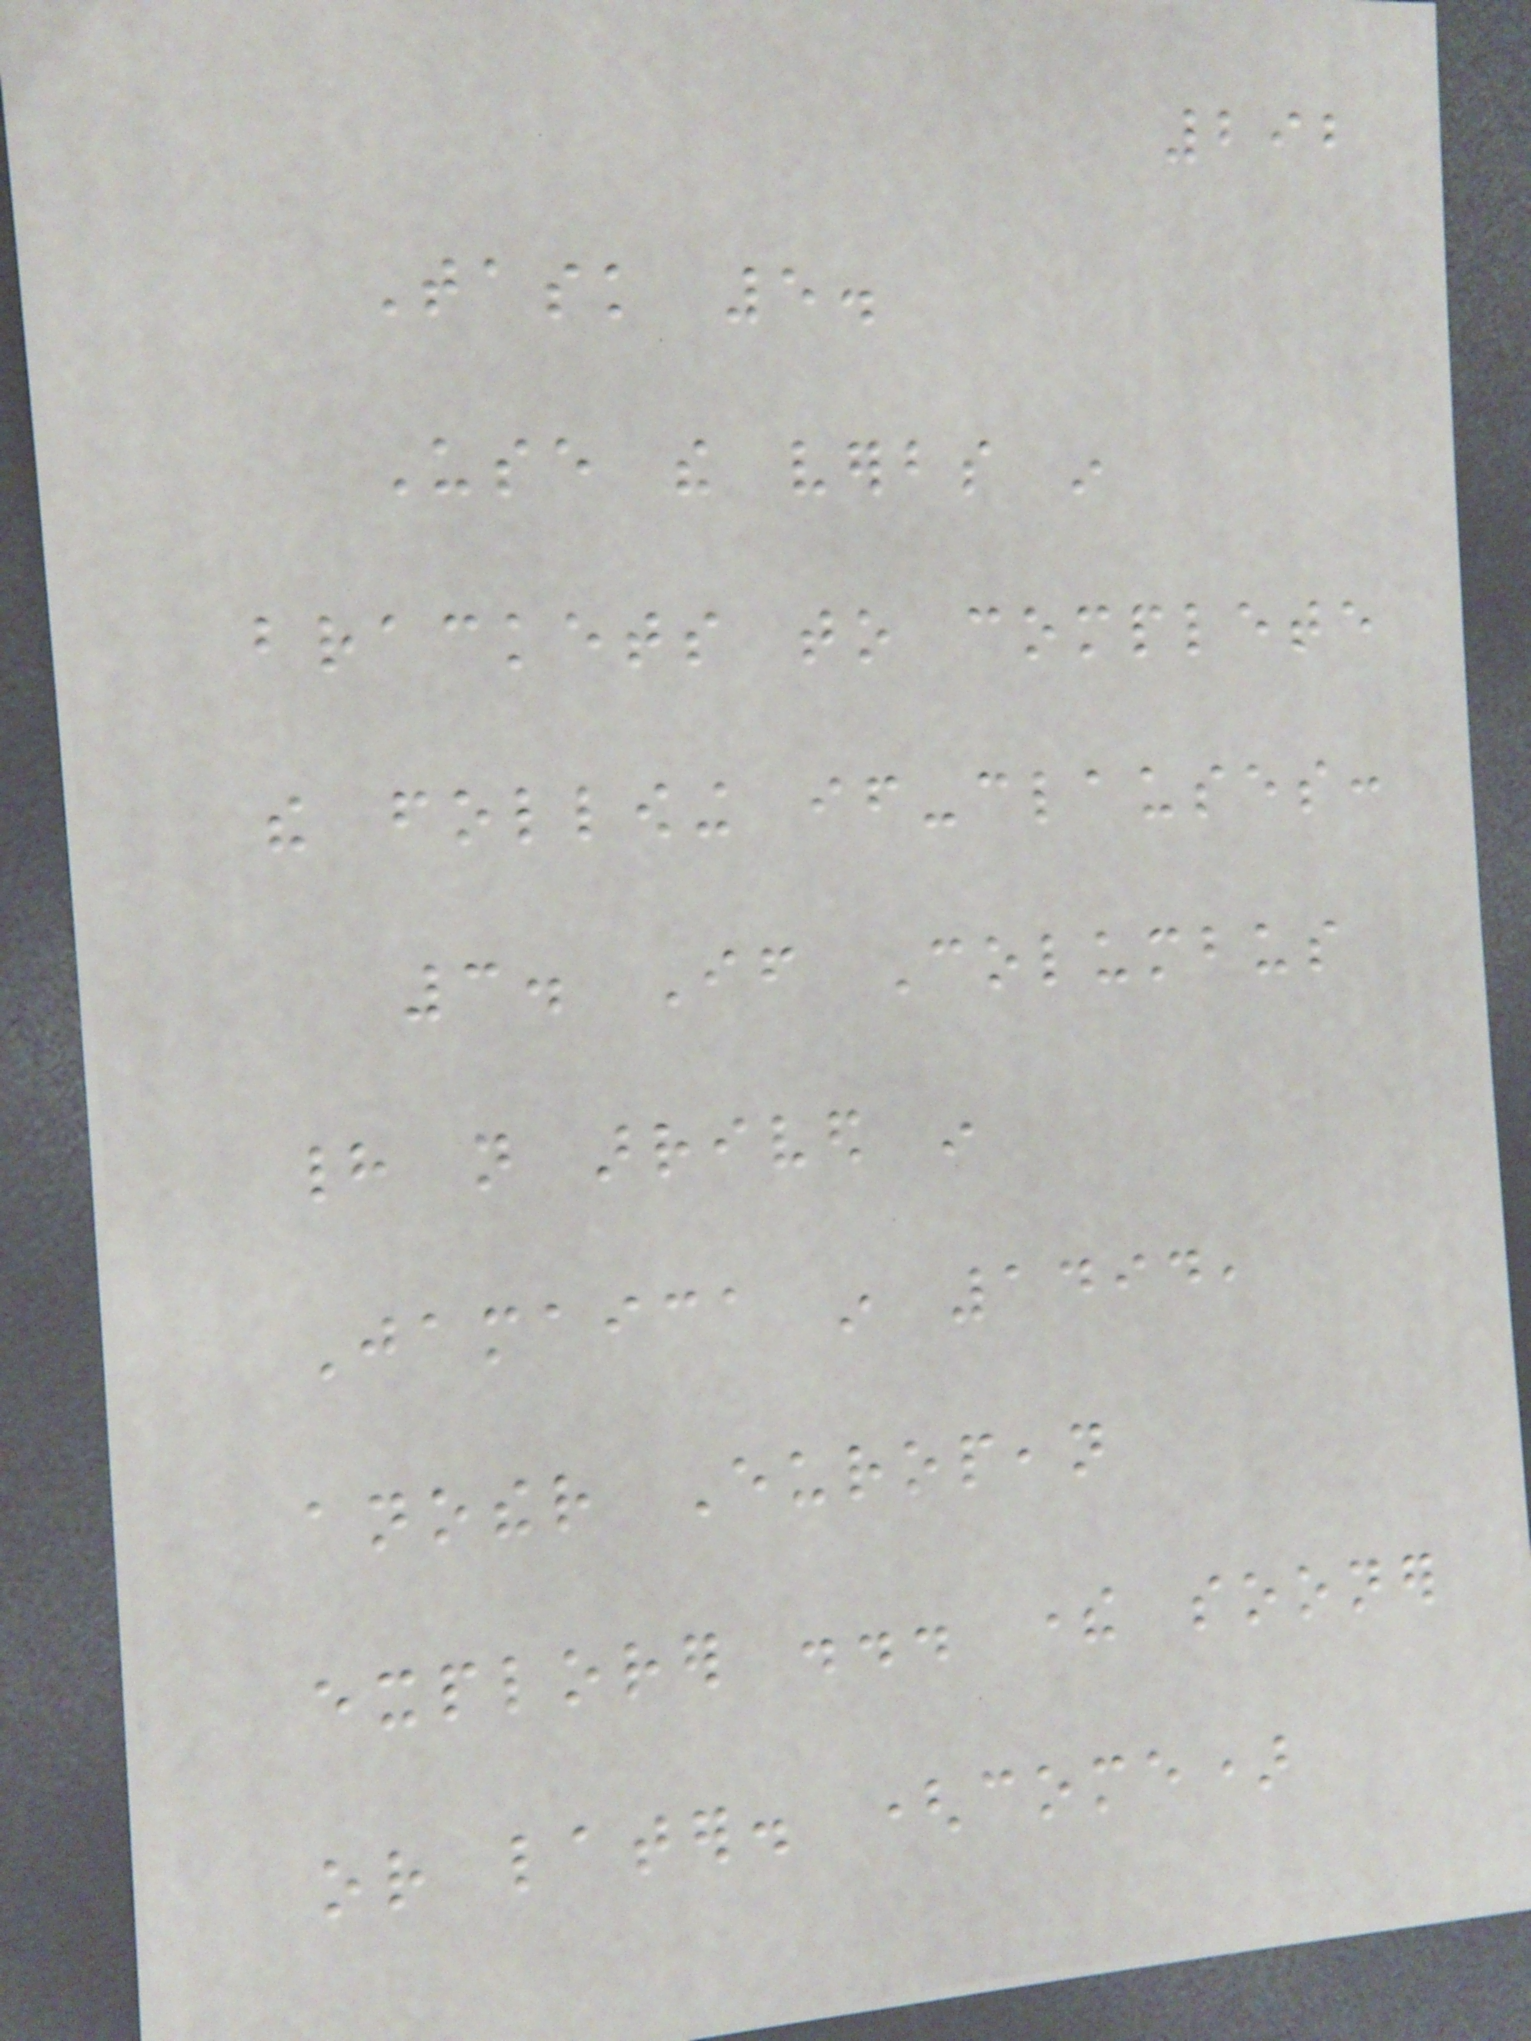292
Task 5.
Use the verbs in
brackets to complete
the following if-clauses:
3. If Columbus
had not arrived in
Jamaica in 1494,
another European
explorer ... there sooner
or later. (come)
